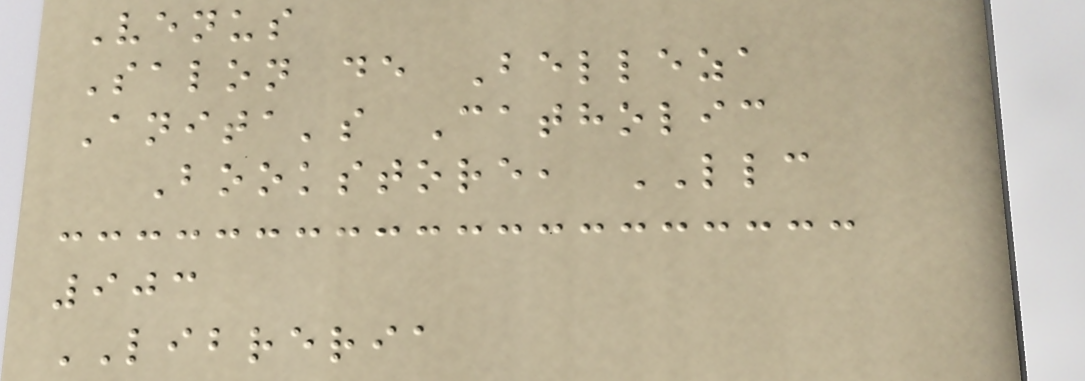Venus
Salon de Belleza
Anita's Catholic
Bookstore, LLC
903
LIBRERIA
